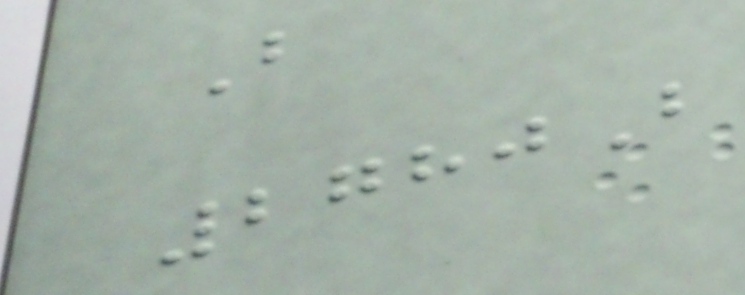B
2780B
